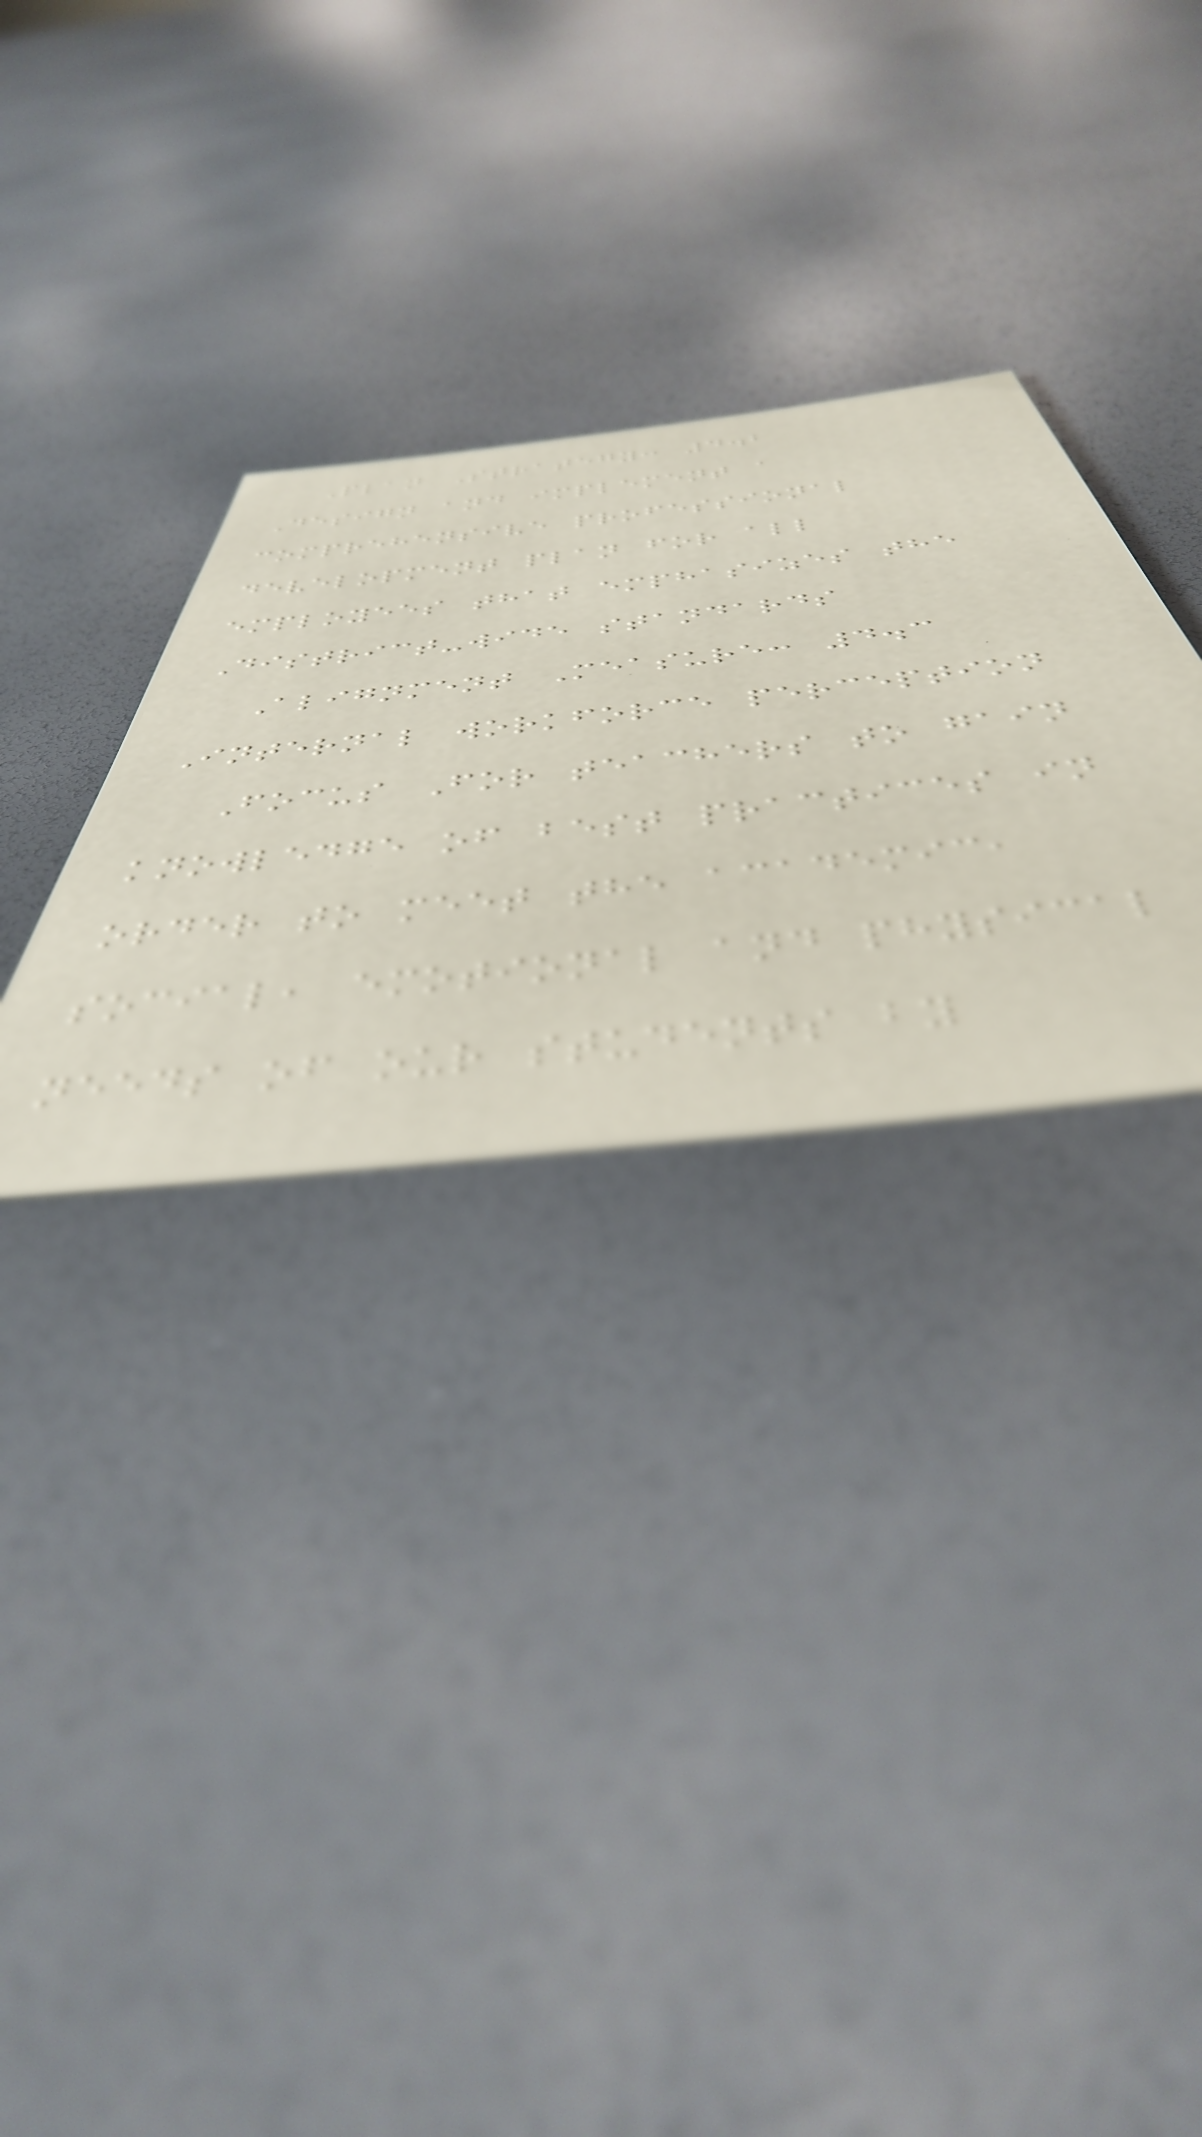Plan Strategy: 4.2
Design and implement a
comprehensive professional
development plan for all
employees that emphasizes the
District-wide standards
Alignment Measure: 4.3
Internal workforce perception
Focus For teachers to gain
knowledge of best practices in
order to meet the academic,
social, emotional and physical
needs of our students by
